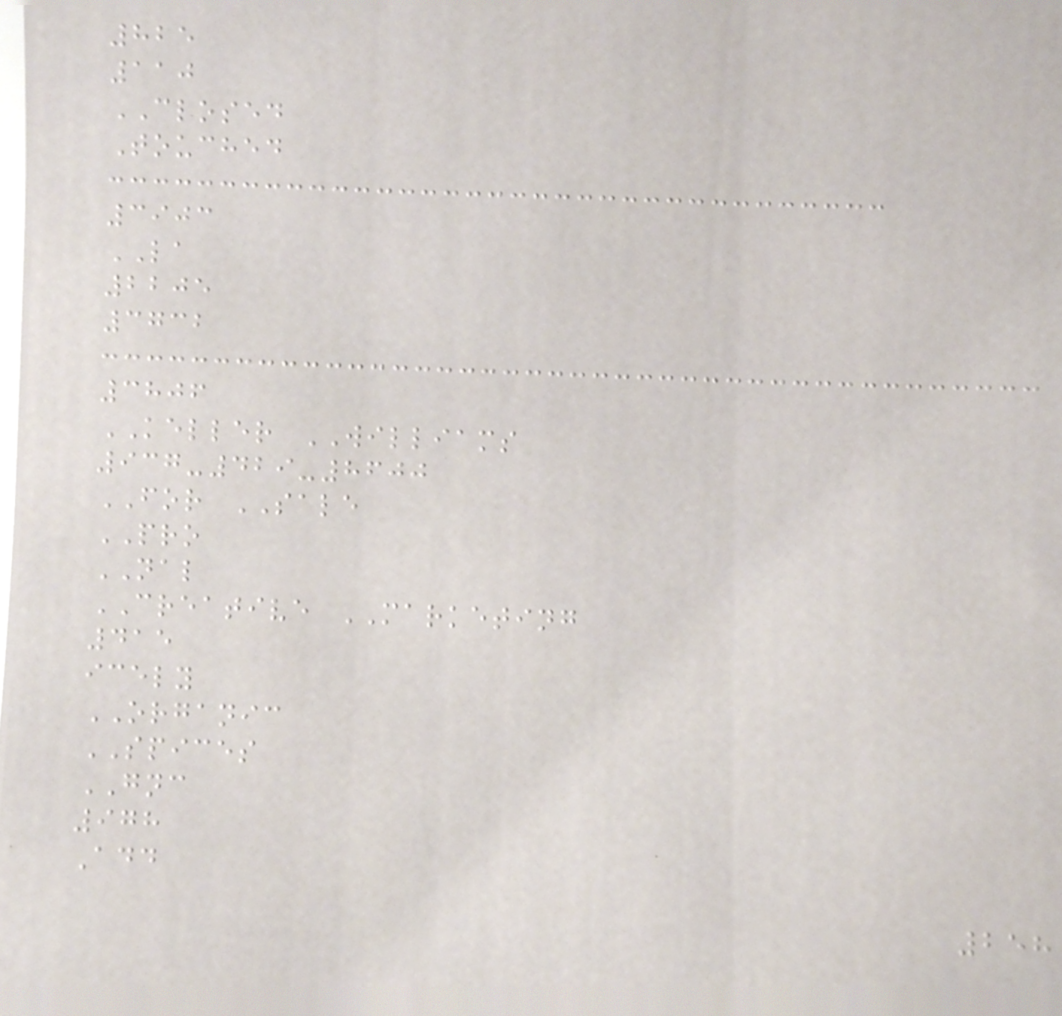825
110
CLOSED
Touched
3903
LA
2205
3732
3806
KELLER WILLIAMS
937-429-8600
FOR SALE
PRO
NAL
CREATIVE MARKETING
415
icely
ORGANIC
SPICES
GNC
978
Add
258
